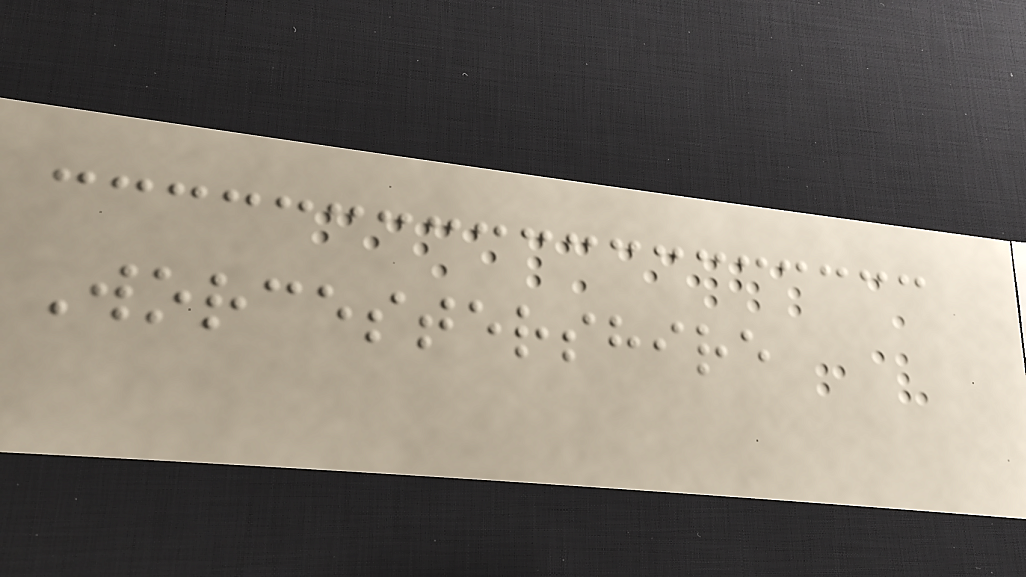Worcestershire
